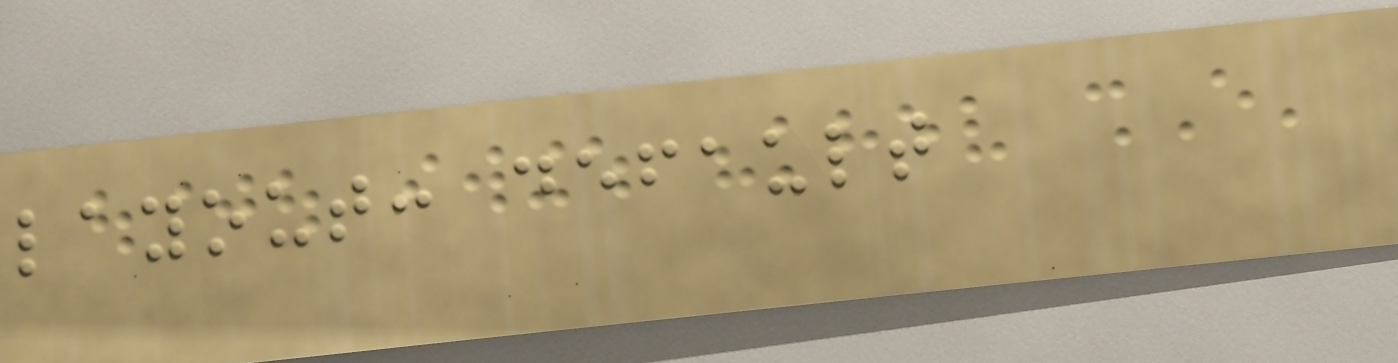layout: default
